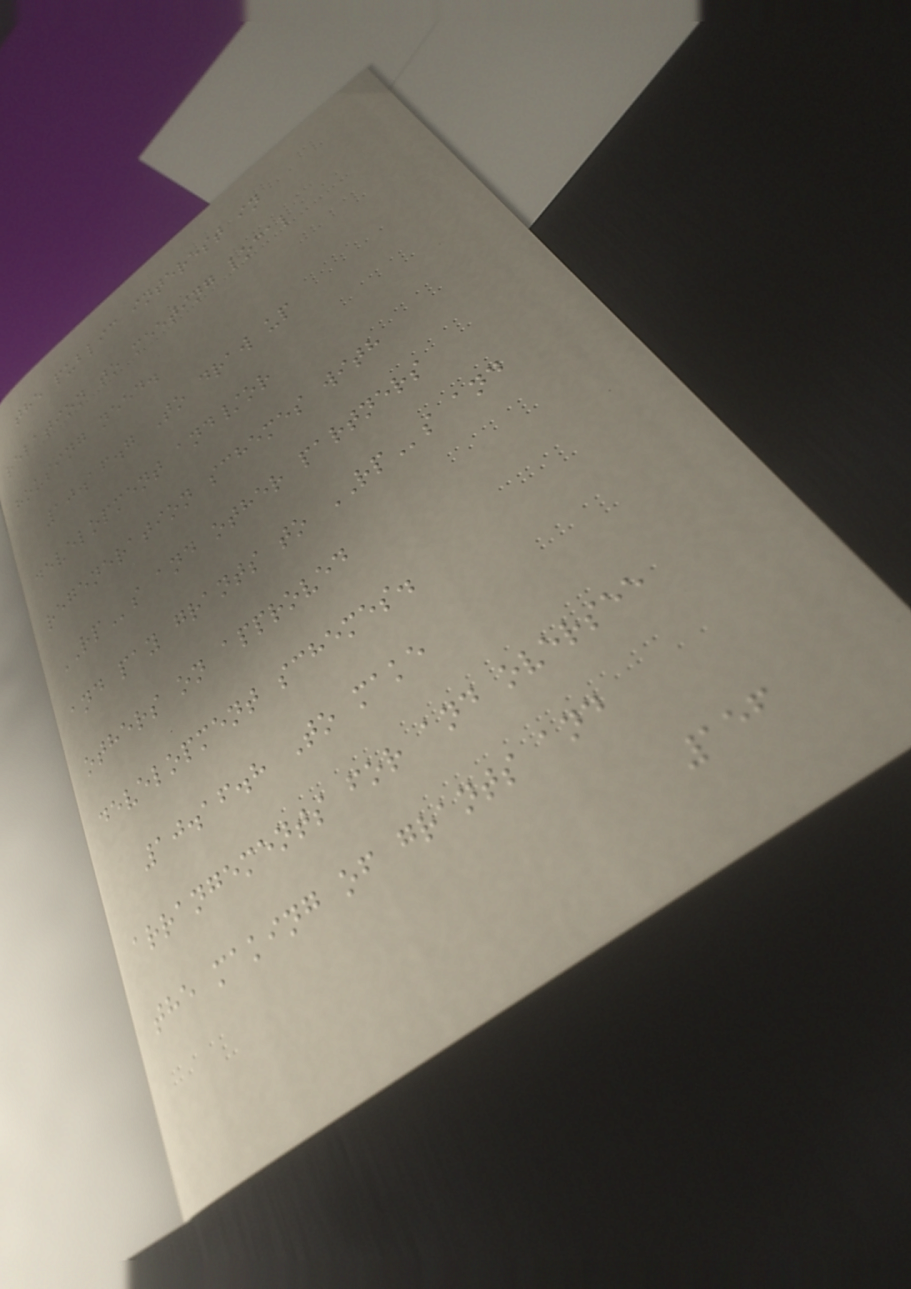the public interest in
relation to meeting local
housing need.
10.16.7 To draw up
development and/or
regeneration schemes with
RPs and other partners
and pay grants to RPs and
others on approved
development schemes.
10.16.8 To make
arrangements for and oversee
the making of grants and
156
